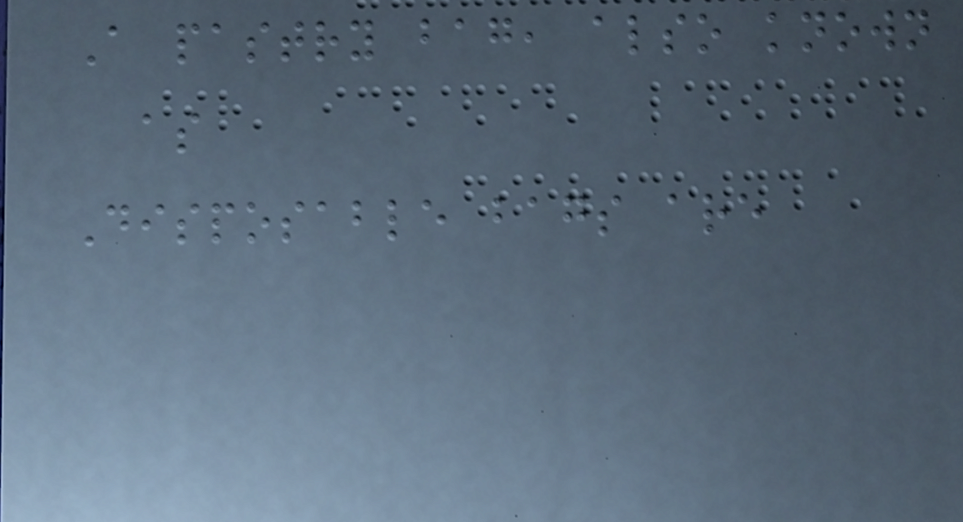A pastry bag, also known
as
Disposable bags are
